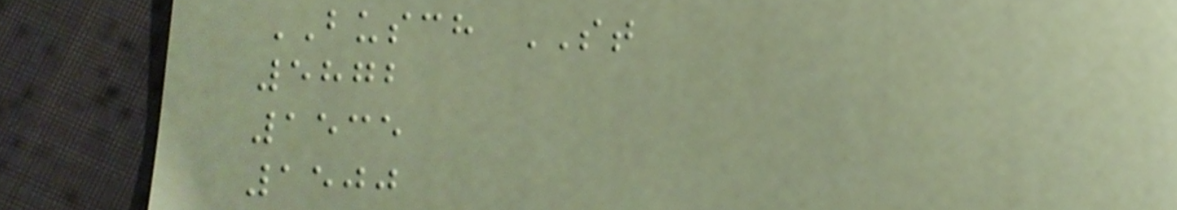BUSCH ST
5872
1535
1500
